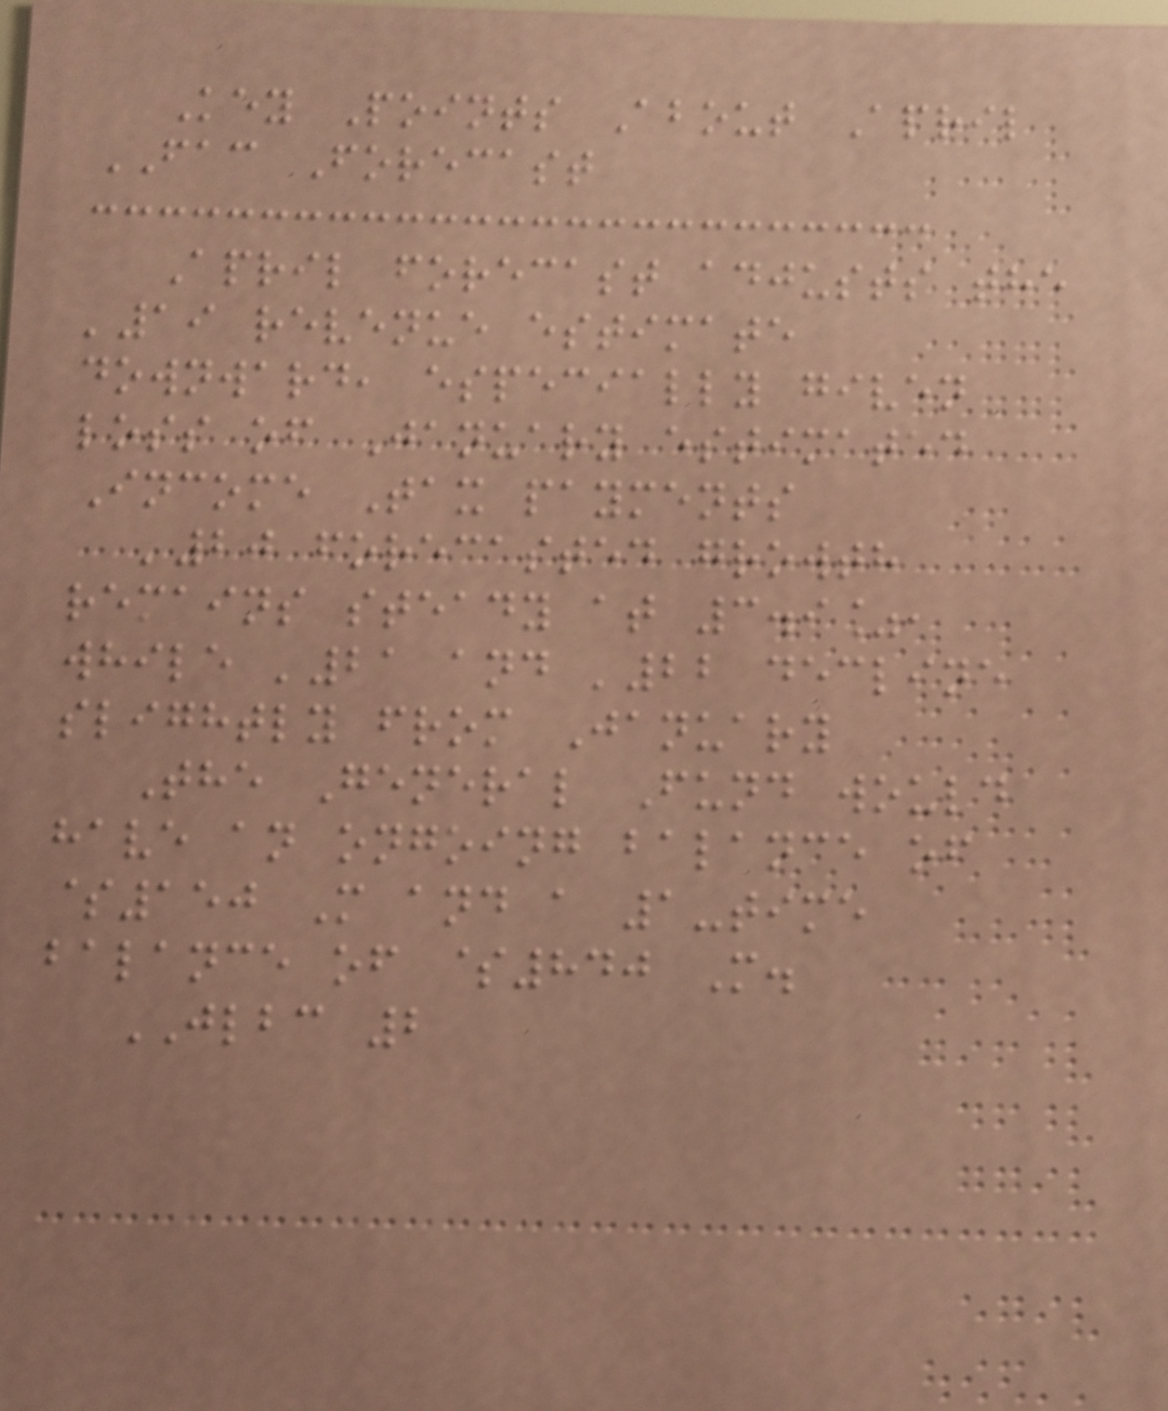Key Points About April
FAC Forecast
April forecast adjusts the
'19 revenue estimate
downward, especially given
loss of January estimated
Income Tax payments
'20 forecasted growth
remains steady at 3.9%,
while '21 and '22 decline
slightly from January
The General Fund would
have an ongoing balance of
$150 M and a 1-time
balance of $840 M.
JLBC 2
